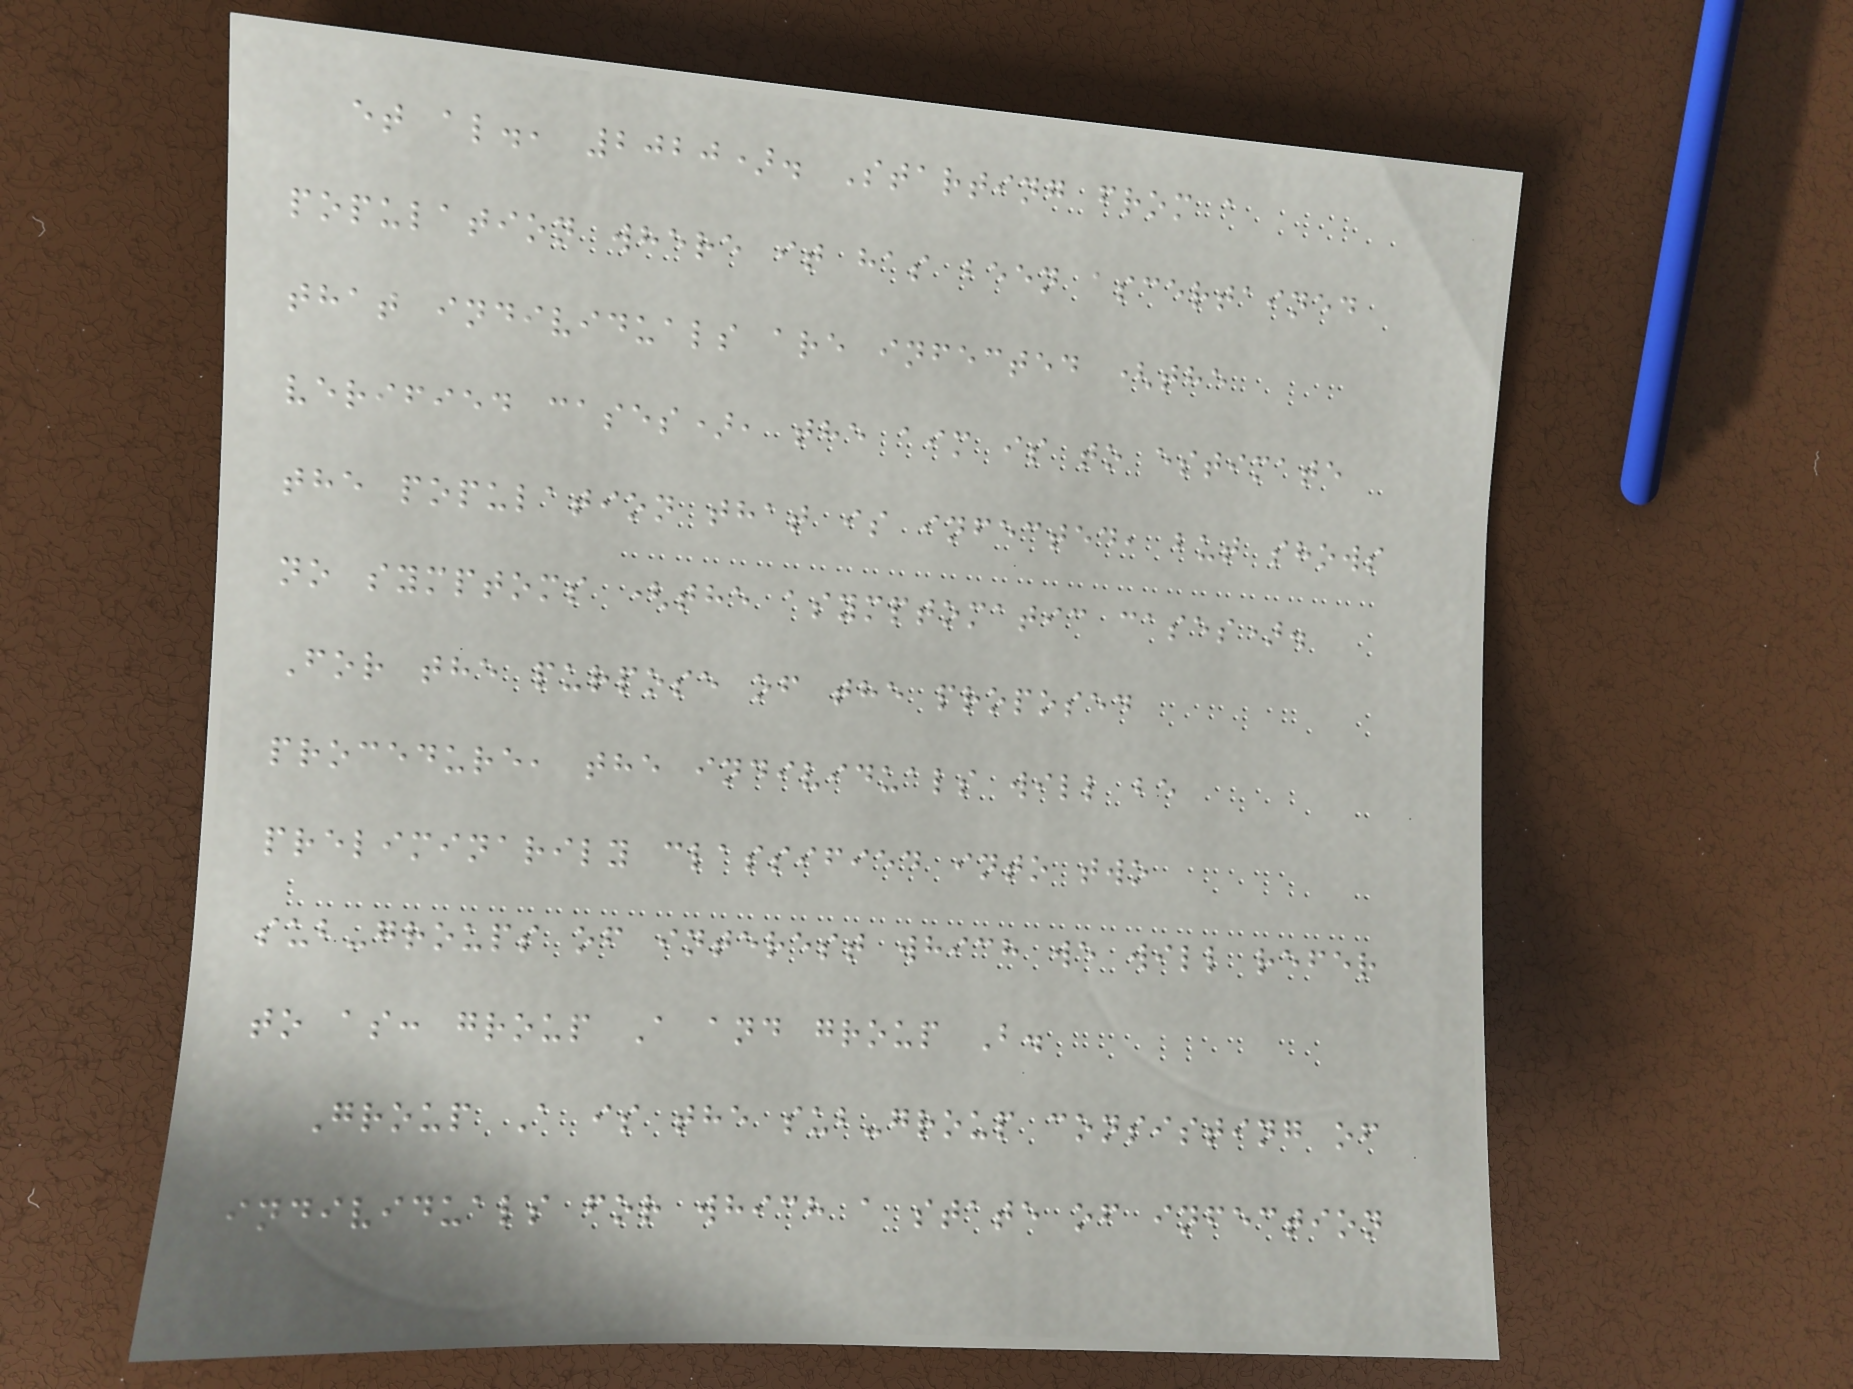et al., 2020). Starting from a
population where it has been ascertained
that individuals are infected (the
verified cases), the aim is to estimate
the population that is infected, but shows
no symptoms (the asymptomatic cases).
For the purpose of the proposed
procedure, the individuals will be
preliminarily classified into two
sub-groups of interest which we will refer
to as: group A and group B.
Group A is the sub-group consisting of
individuals for which a state of infection
